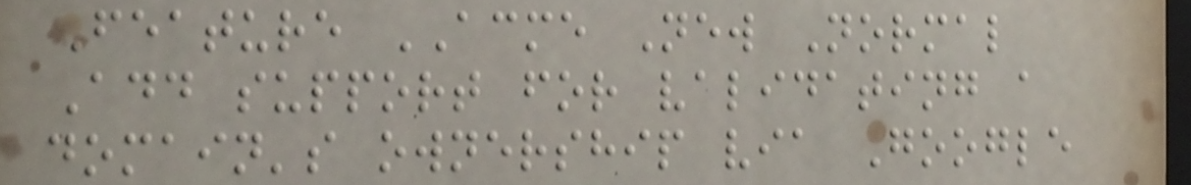Feature ACME New Normal
Add support for validating a
domain's ownership via Google
